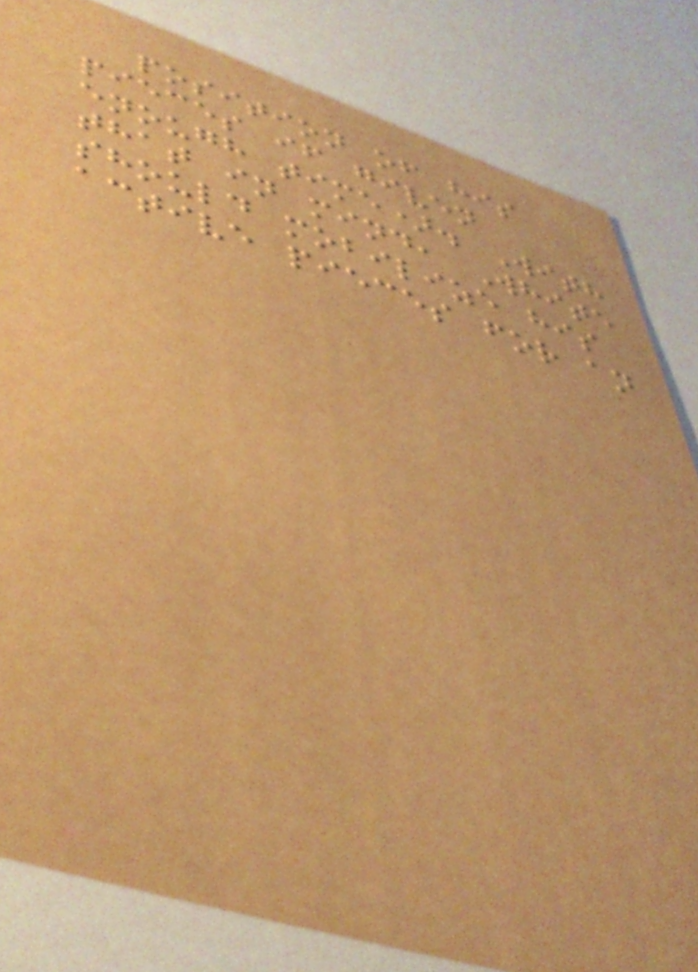position of his
pieces if given
enough time). With
that in mind, White
should mobilize his
active pieces for an
